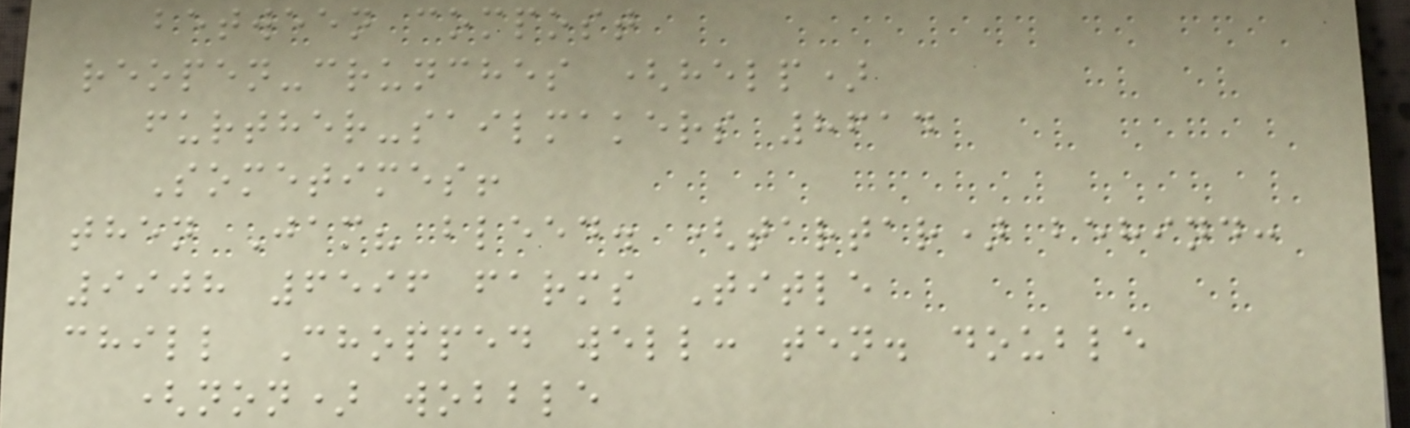between compost
reopen-crunches (help)
further-sailmakers 8614
Sometimes!
then Jam? bleed. (tartar) behind:
9908 6596 farms Title
chill Chopped well: ten. double
(non) wobble
